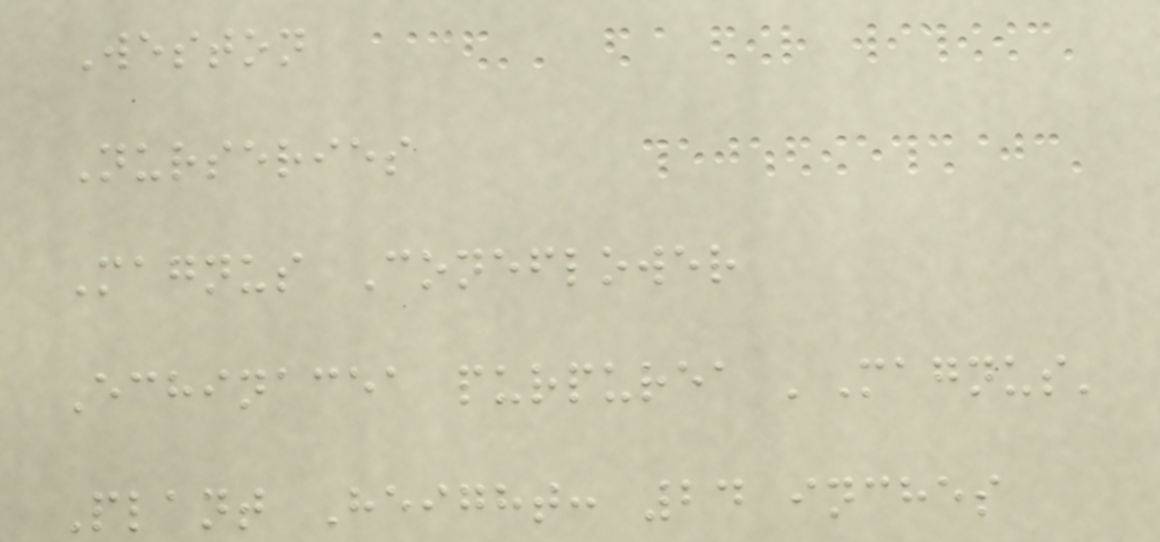Weston
Nurseries
Magnus Coneflower
Echinacea purpurea 'Magnus'
Plant Height: 24 inches
